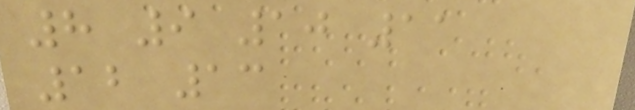8 9 10 11
12 13
